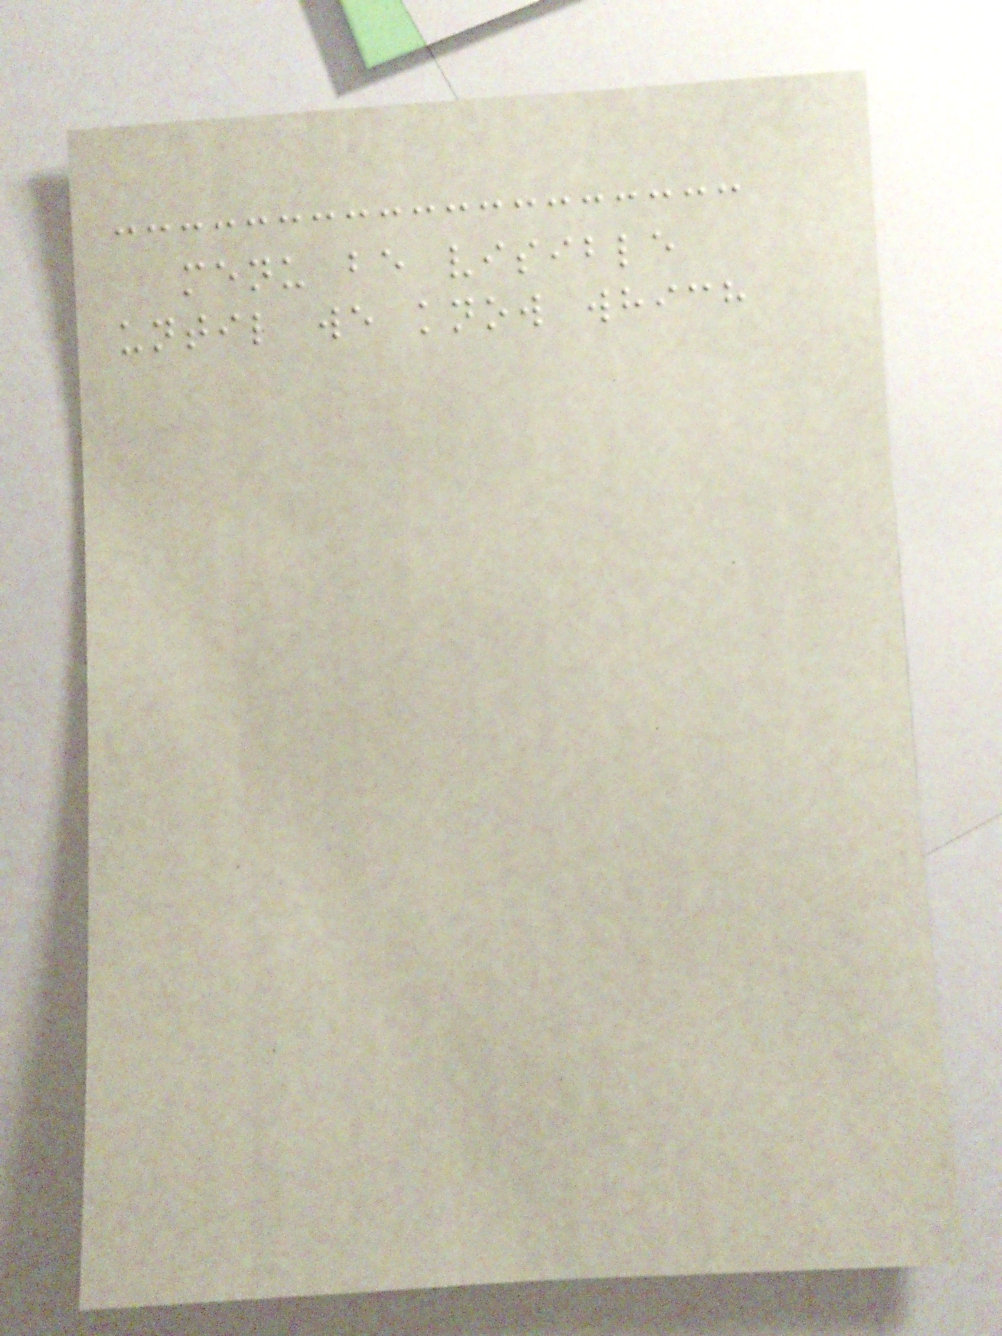menu be visible
until we know which
